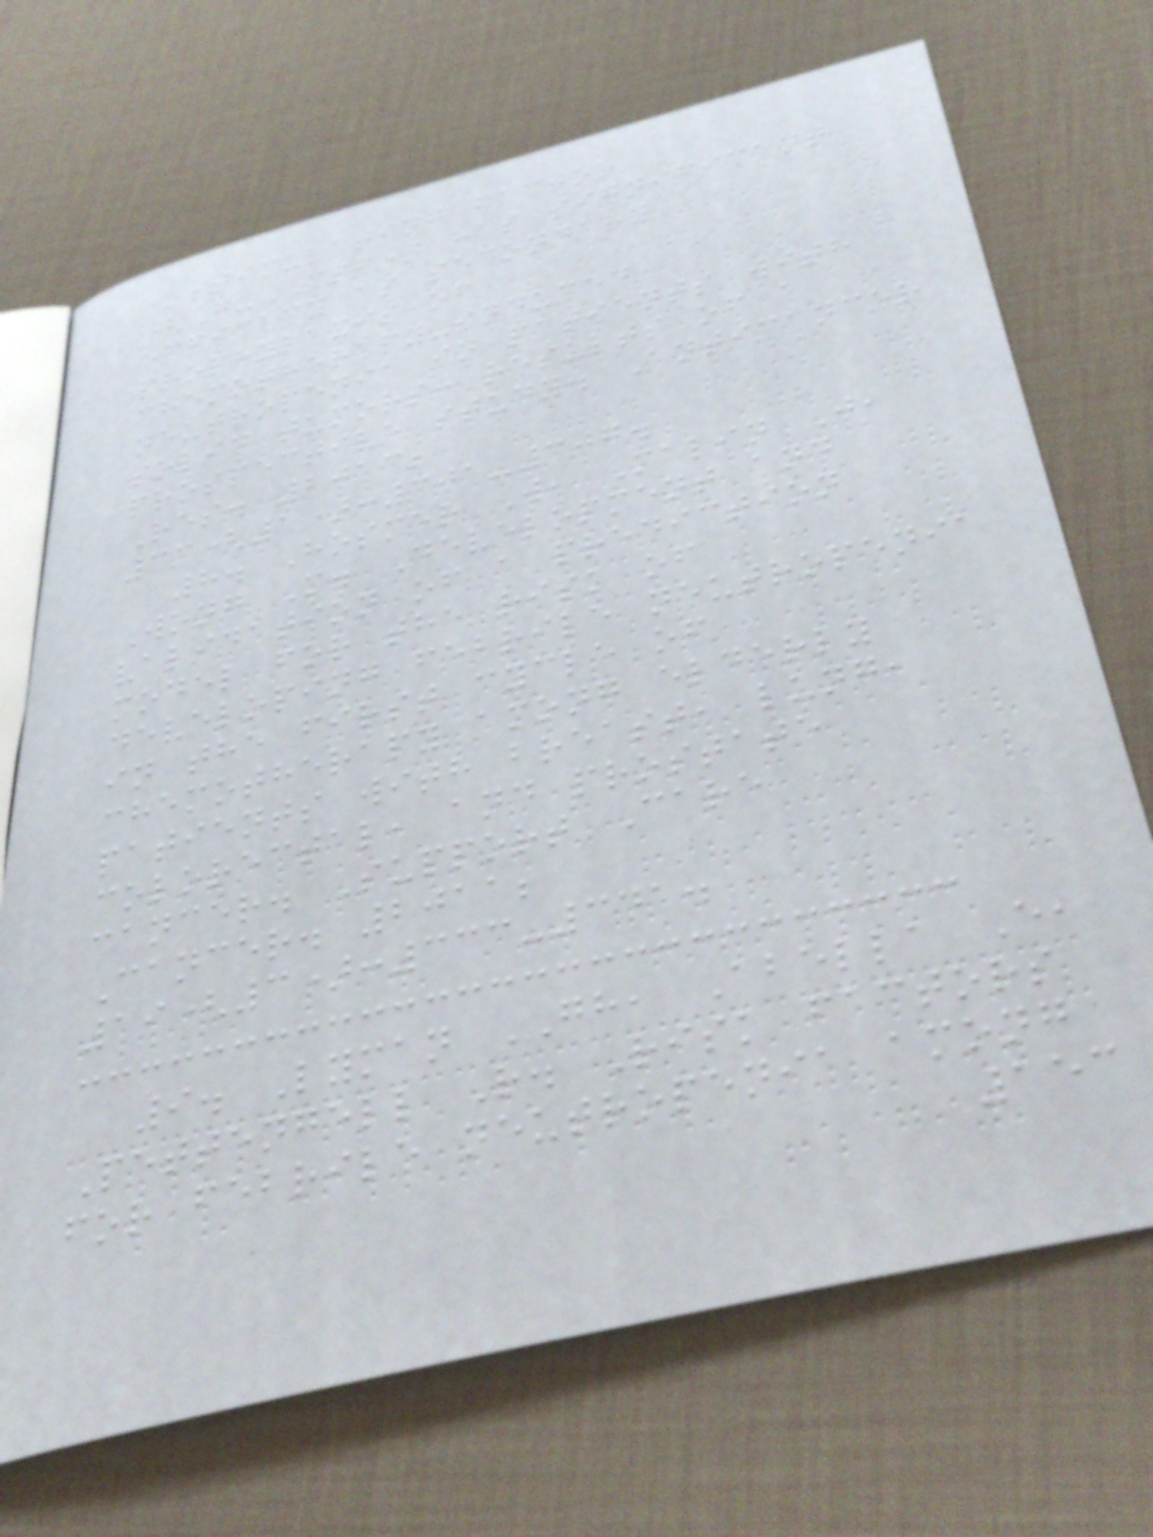stimulating factor
(G-CSF) has significant
efficacy as secondary
prophylaxis of
chemotherapy-induced
neutropenia in patients with
solid tumors: results of a
prospective study. Anticancer
Res. 2013;
33(1):301-307.
8. Hosmer W, Malin J,
Wong M. Development and
validation of a prediction
model for the risk of
developing febrile neutropenia
in the first cycle of
chemotherapy among elderly
patients with breast, lung,
colorectal, and prostate
cancer. Support Care
Cancer. 2011;
19(3):333-341.
9. Lyman GH, Abella E,
Pettengell R. Risk factors
for febrile neutropenia among
153
